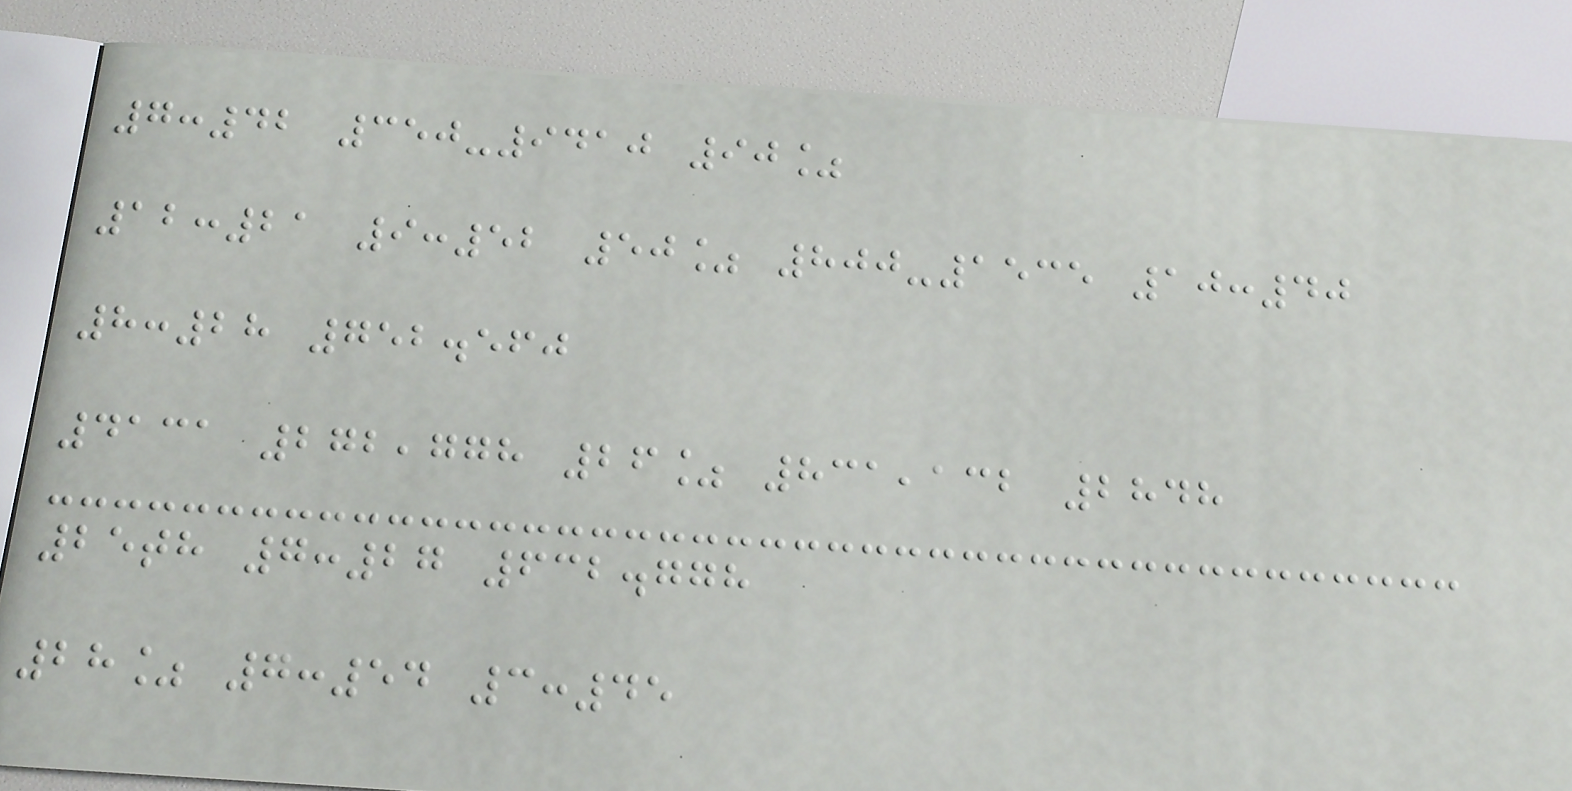7:42 350-9410 90%
12:21 9:52 50% 800-1535 10:40
8:28 752.560
4131 272,778 26% 831,132 2848
25th 7:27 632.778
28% 7:54 3:45
